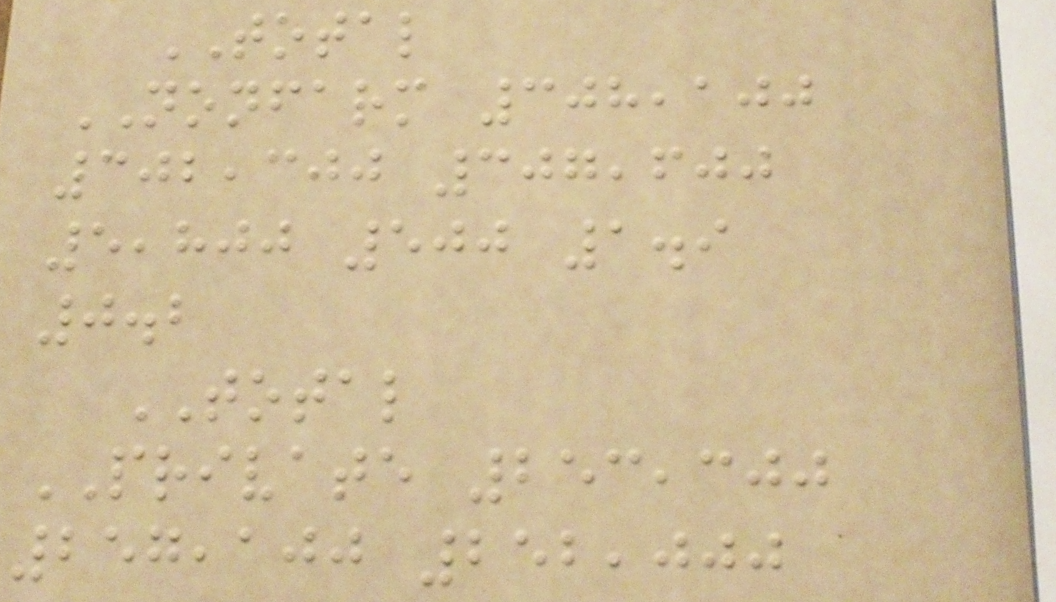TOTAL
NONFARM 308,100
302,300 307,600
5,800 500 1.9
0.2
TOTAL
PRIVATE 253,300
257,100 252,000
